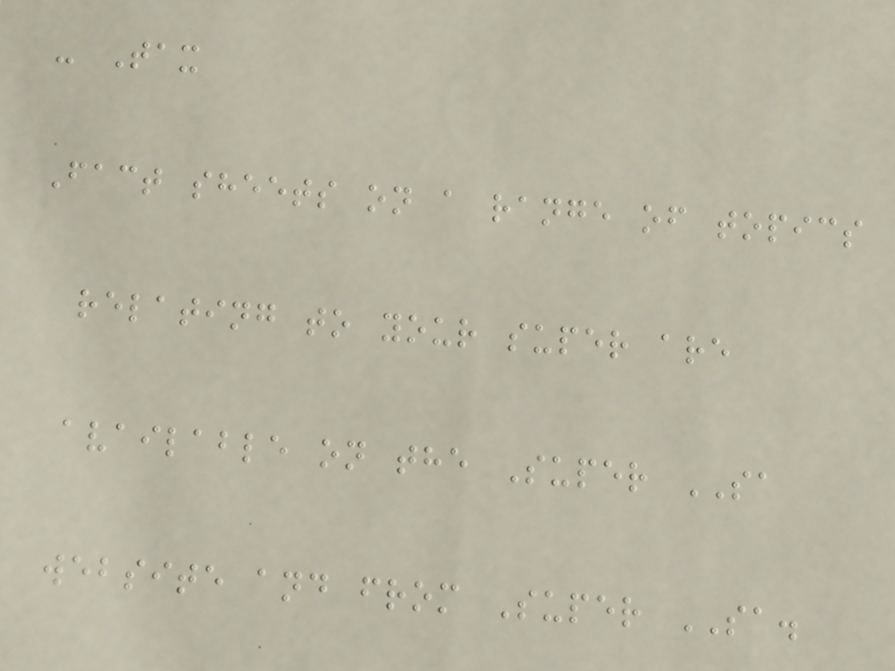- Tax
Fact sheets on a range of topics
relating to your super are
available on the Super SA
website and from Super SA.
